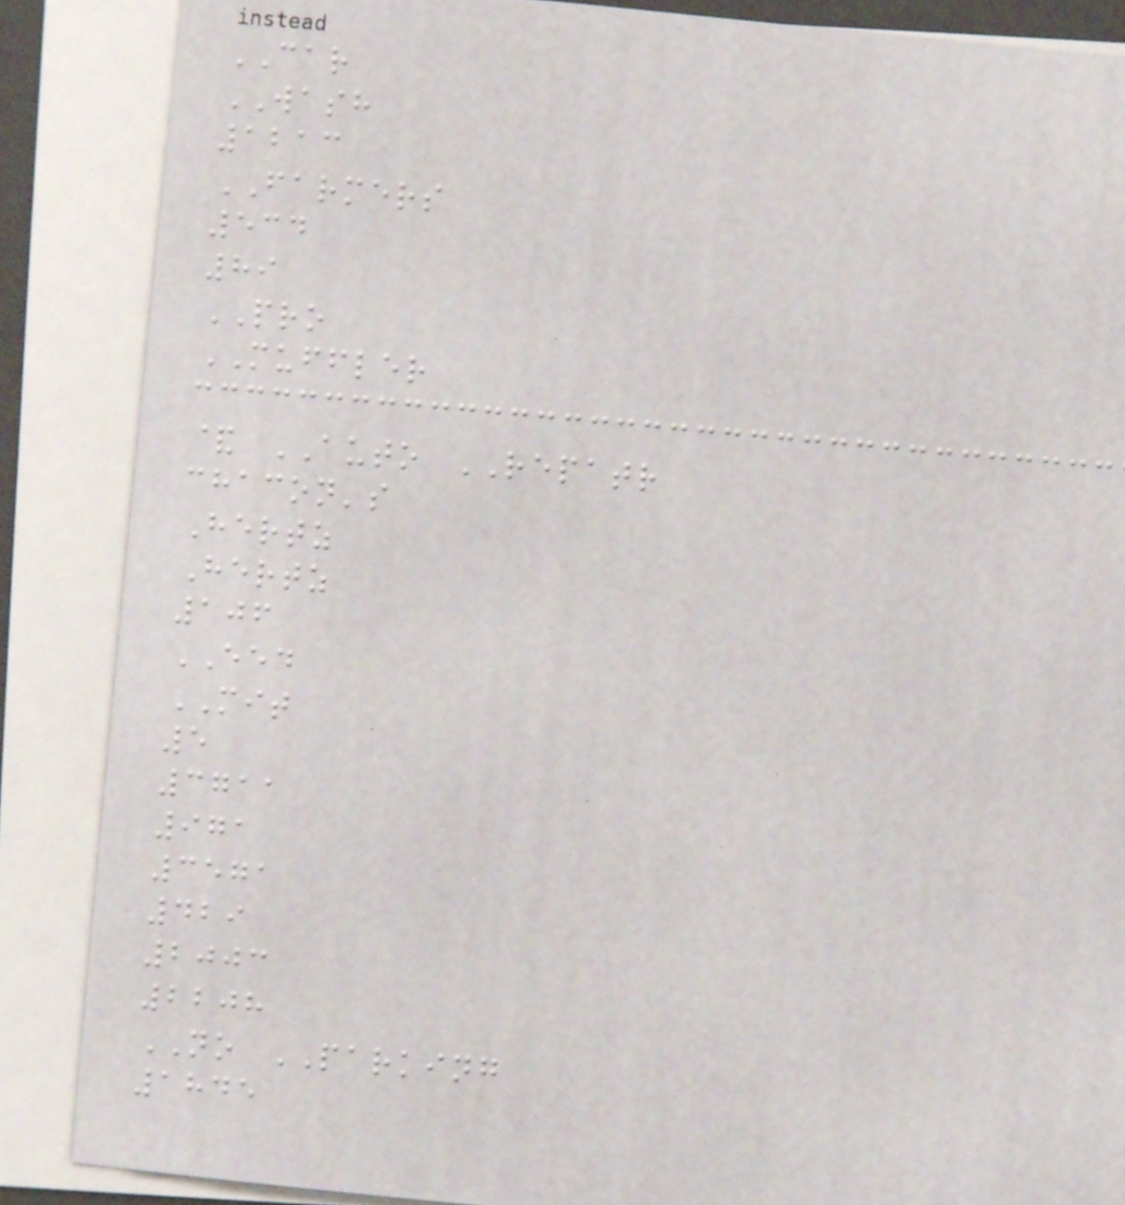CAR
WASH
1213
FARMERS
534
89
PRO
MUFFLER
& AUTO REPATR
chacon's
Hertz
Hertz
106
EED
MIT
5
3711
971
3571
429
2003
2208
NO PARKING
1845
